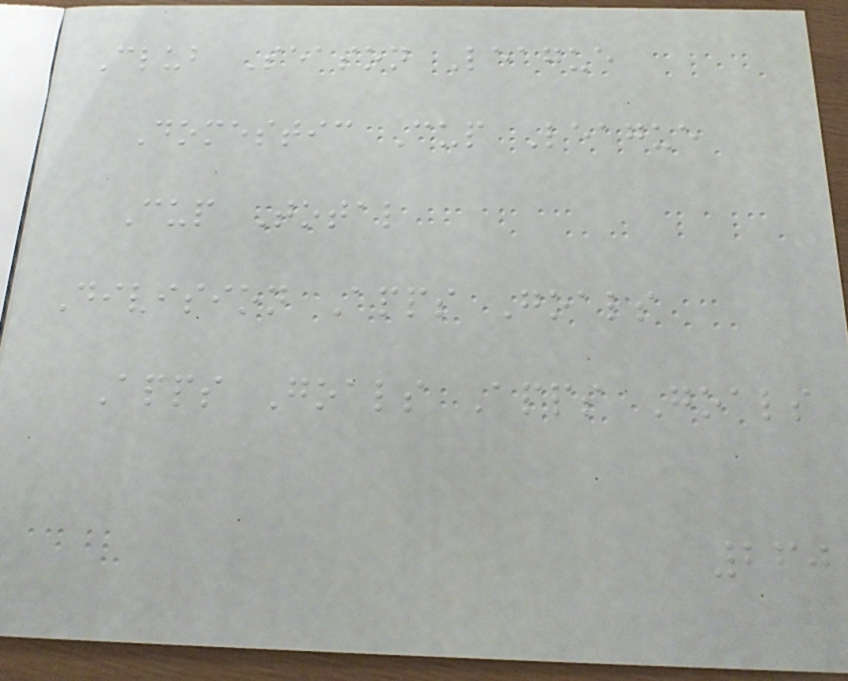Club Season League
Domestic Cup League
Cup Total
Division Apps Goals
Apps Goals Apps Goals
260
